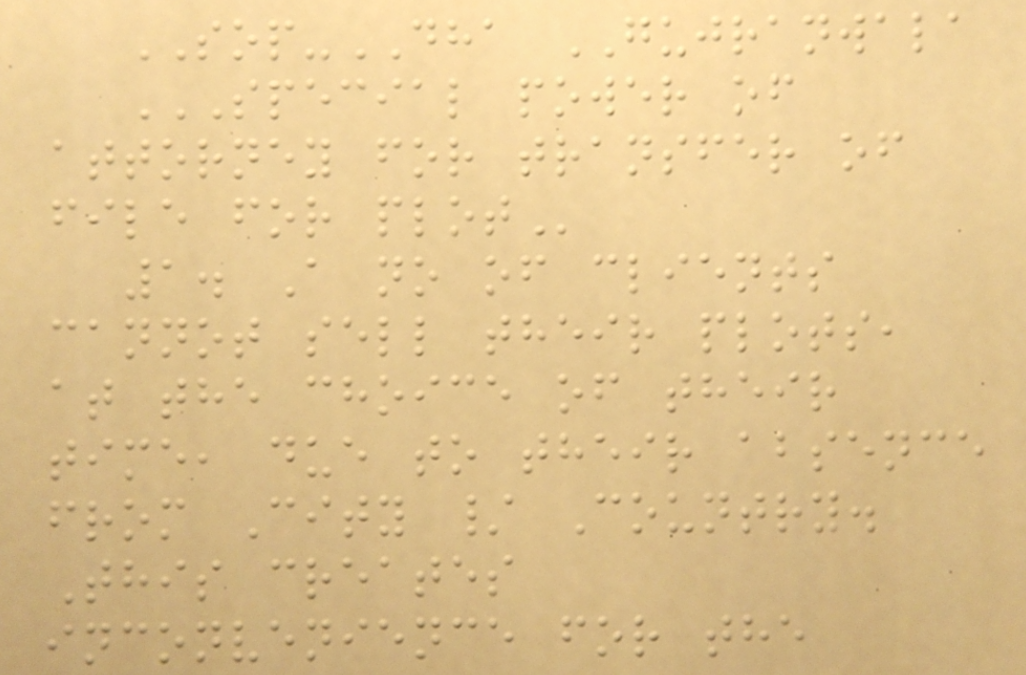SOP-DHA GUJRANWALA
SPECIAL POWER OF
ATTORNEY FOR TRANSFER OF
FILE FOR PLOT
1. A no of clients
cannot sell their plots,
at the choice of their
time, due to their absence
from City / Country.
This creates
inconvenience for the
